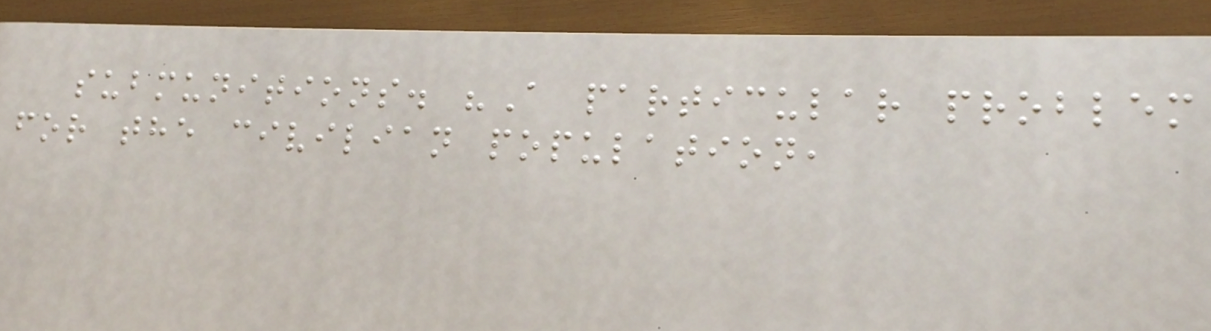submunitions. "A particular problem
for the civilian population,
